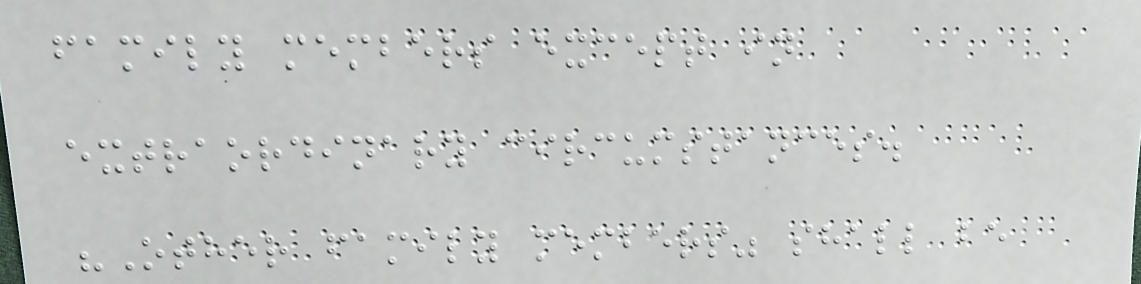family members except in
extraordinary circumstances.
"Other family members" shall be
